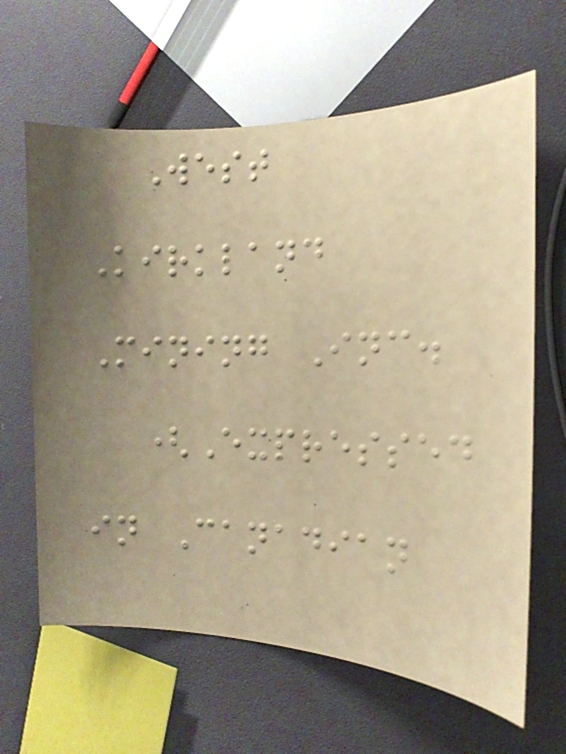West
Kirkland
Mining Inc.
(Expressed
in Canadian
